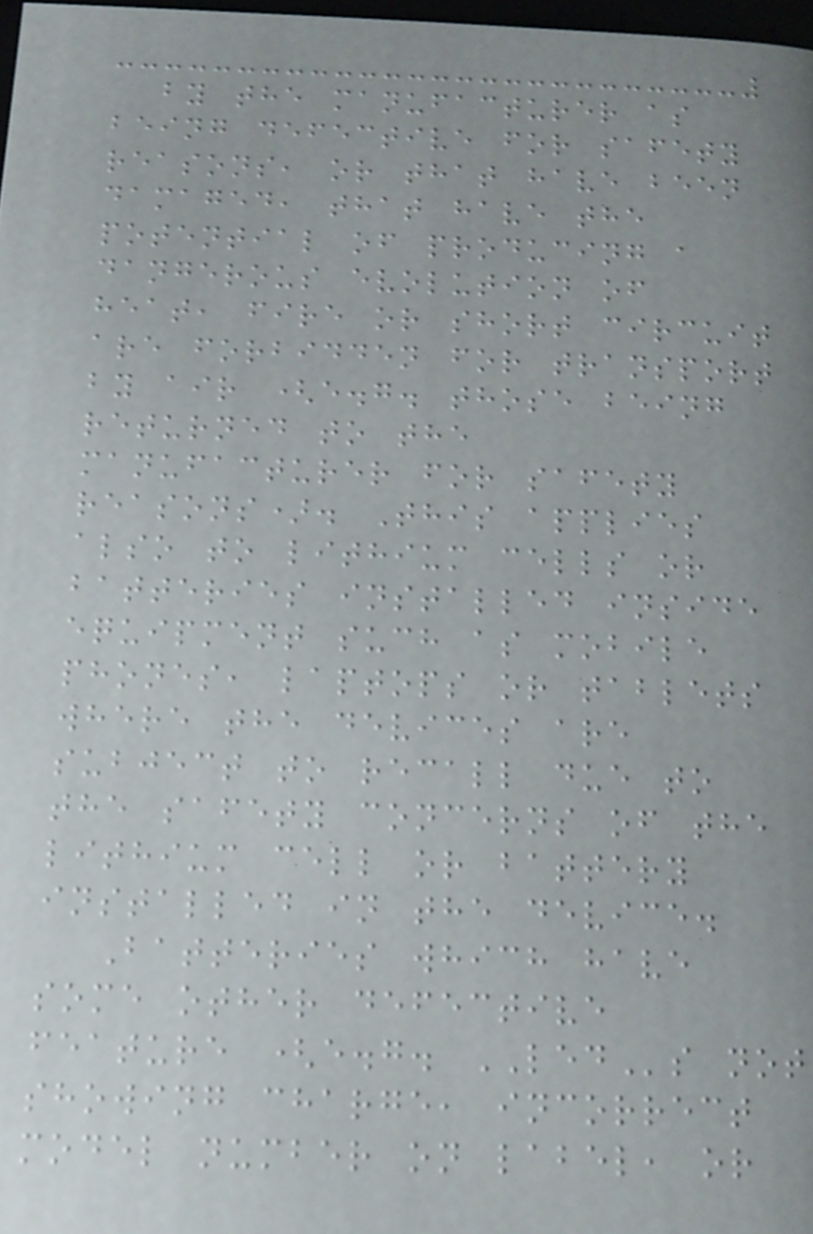by the manufacturer as
being defective for safety
reasons, or that have been
damaged, that have the
potential of producing a
dangerous evolution of
heat, fire or short circuit
are forbidden for transport
by air (e.g. those being
returned to the
manufacturer for safety
reasons). This applies
also to lithium cells or
batteries installed inside
equipment such as mobile
phones, laptops or tablets
where the devices are
subject to recall due to
the safety concerns of the
lithium cell or battery
installed in the device.
Batteries which have
some other defective
feature (e.g. LEDs not
showing charge, incorrect
model number on label, or
